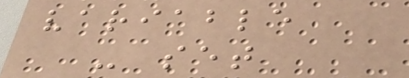variable
- set
